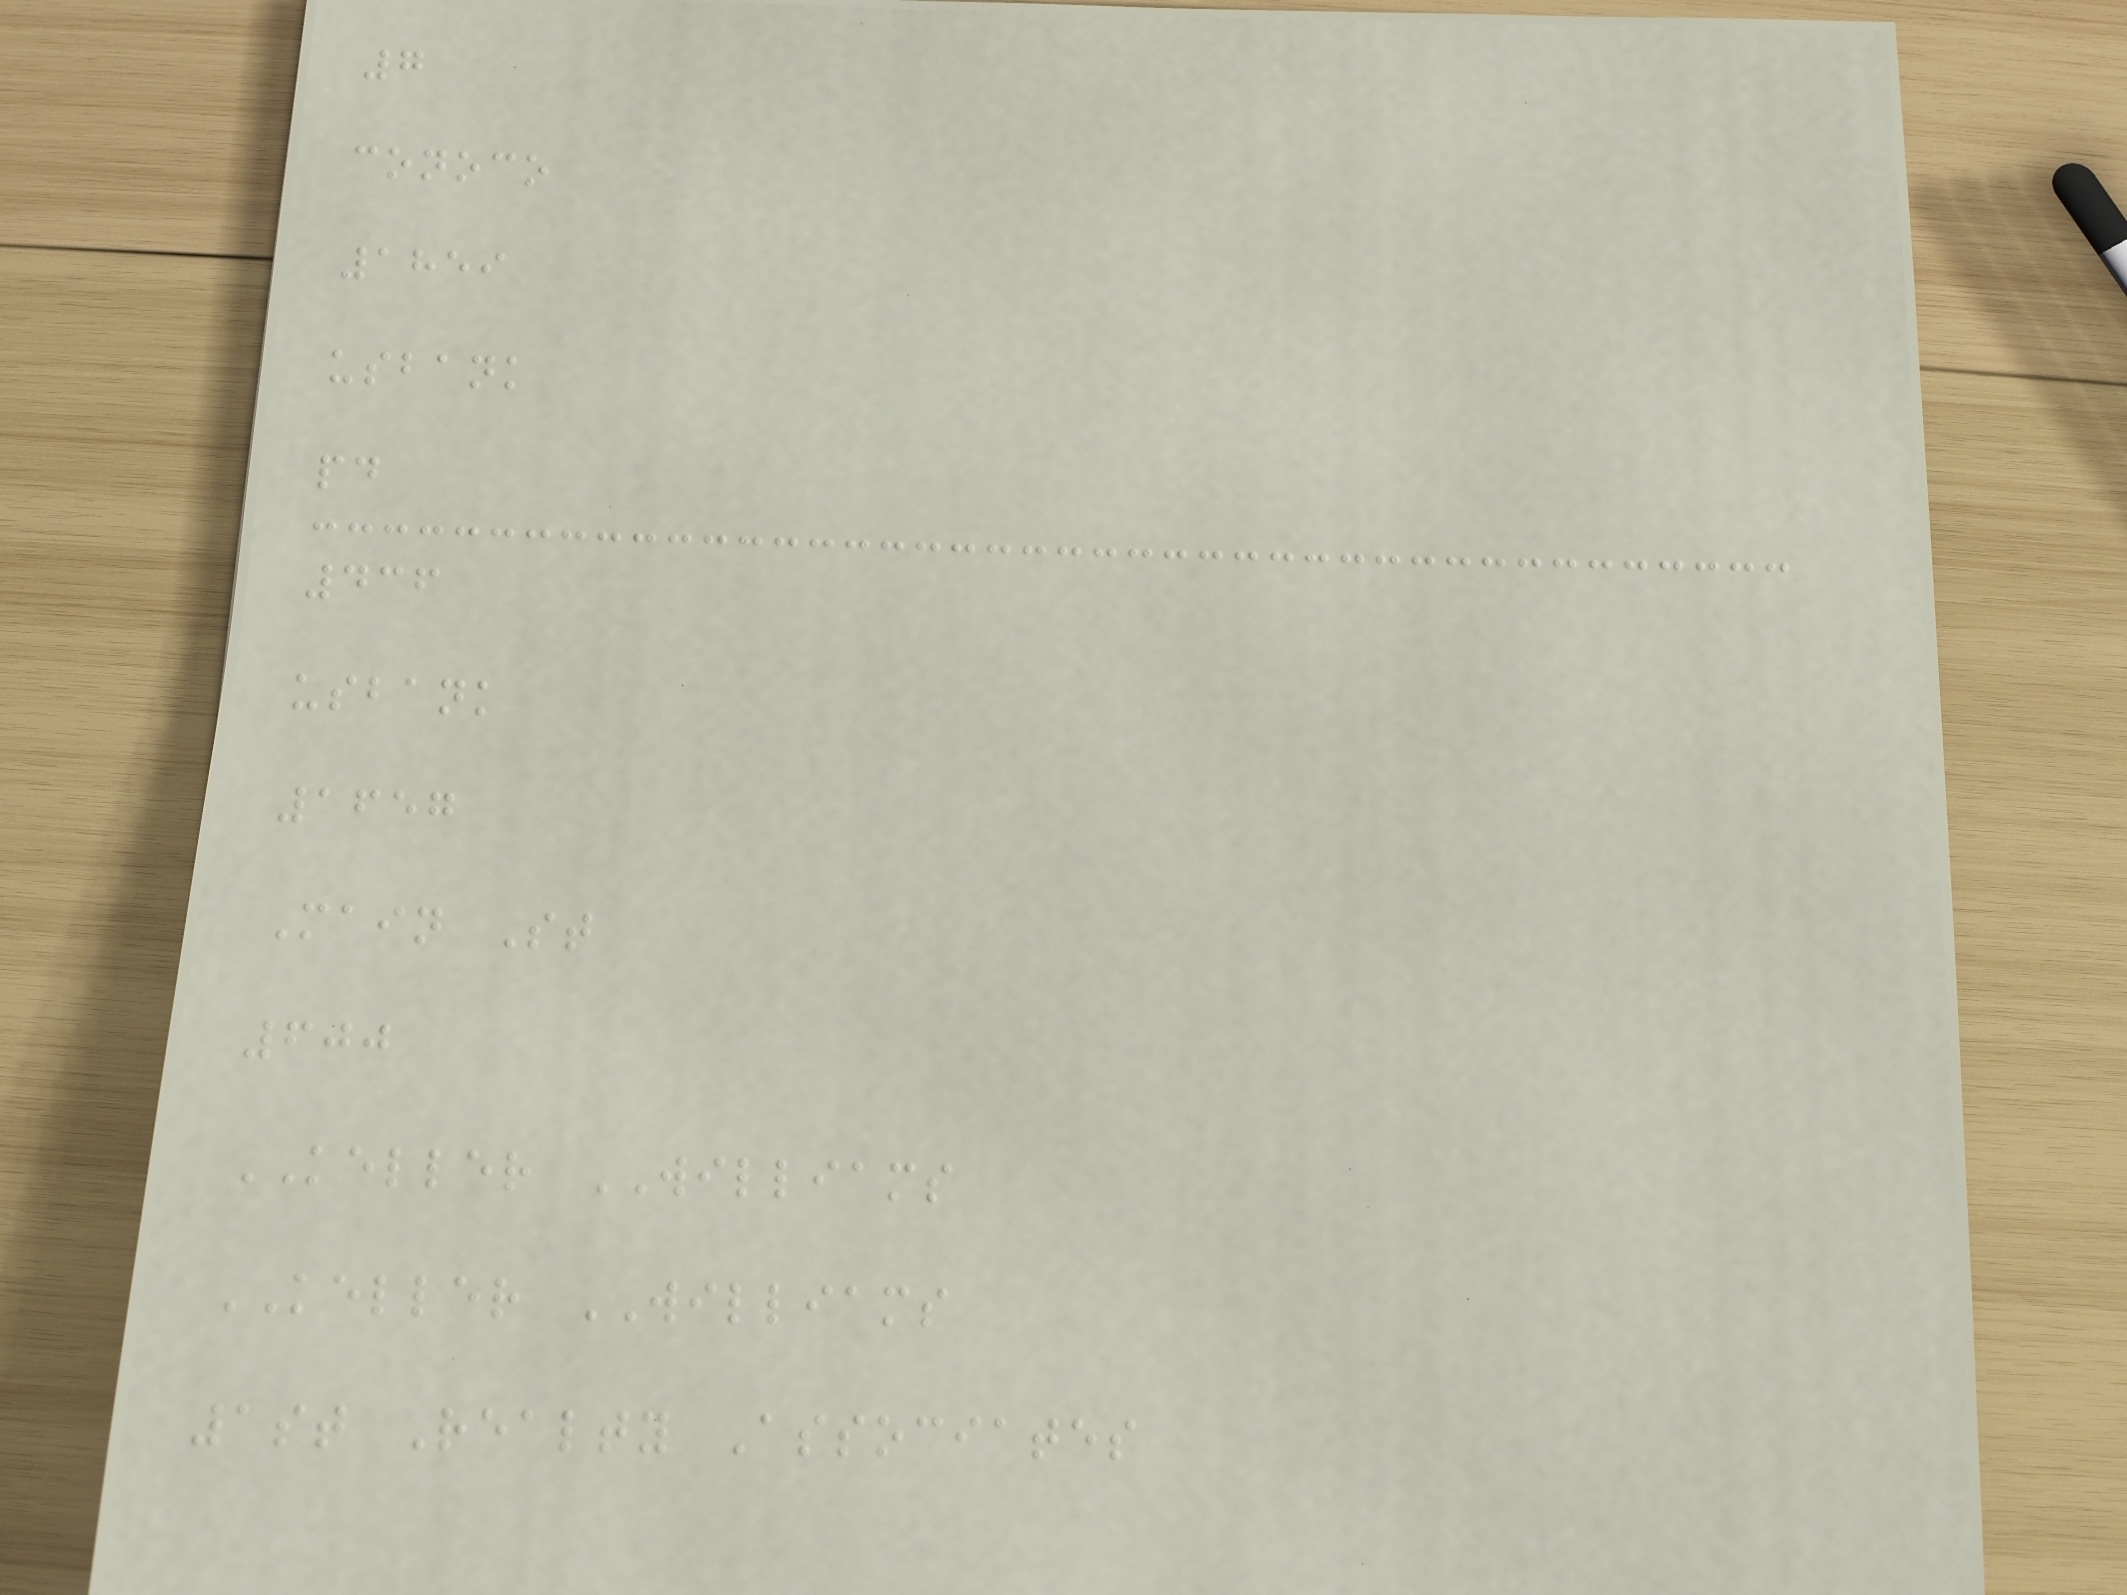7
conoco
1859
usbank
pd
436
usbank
1657
Main St
600
KELLER WILLIAMS
KELLER WILLIAMS
1st Realty Associates
